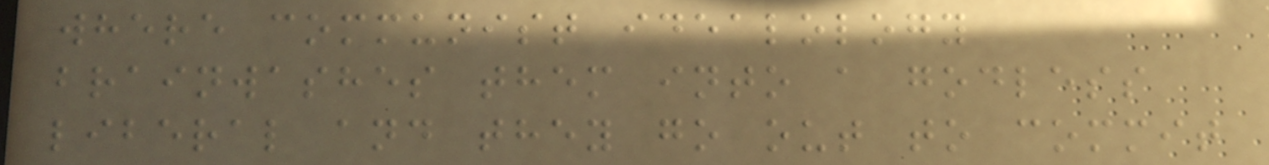where communist idealology
brainwashes them into a godless
liberal and they go out to commit
